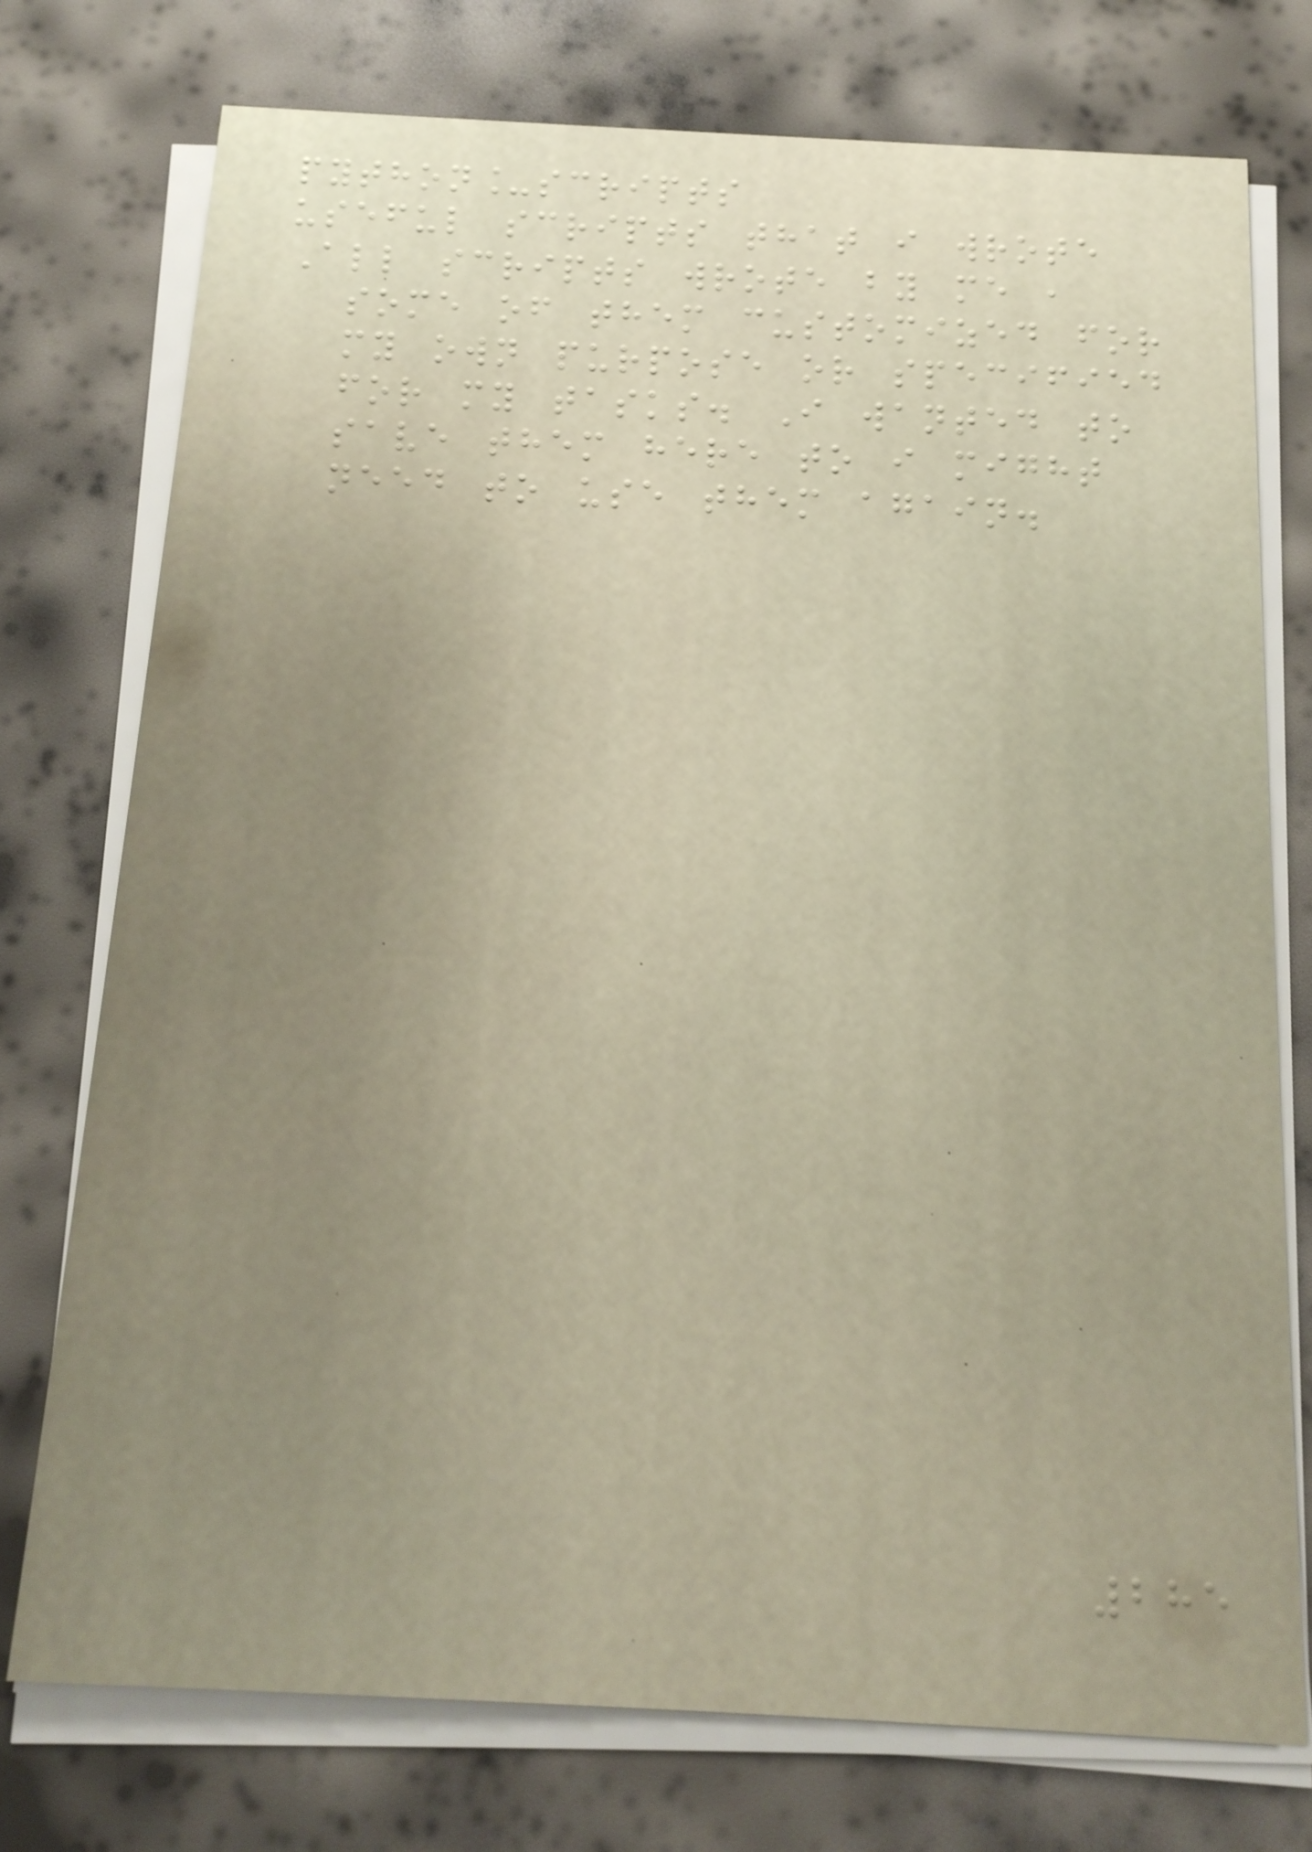python_scripts
useful scripts that i wrote
All scripts wrote by me ,
some of them customized for
my own purpose or specified
for my tasks. I wanted to
save them here to i might
need to use them again.
285
